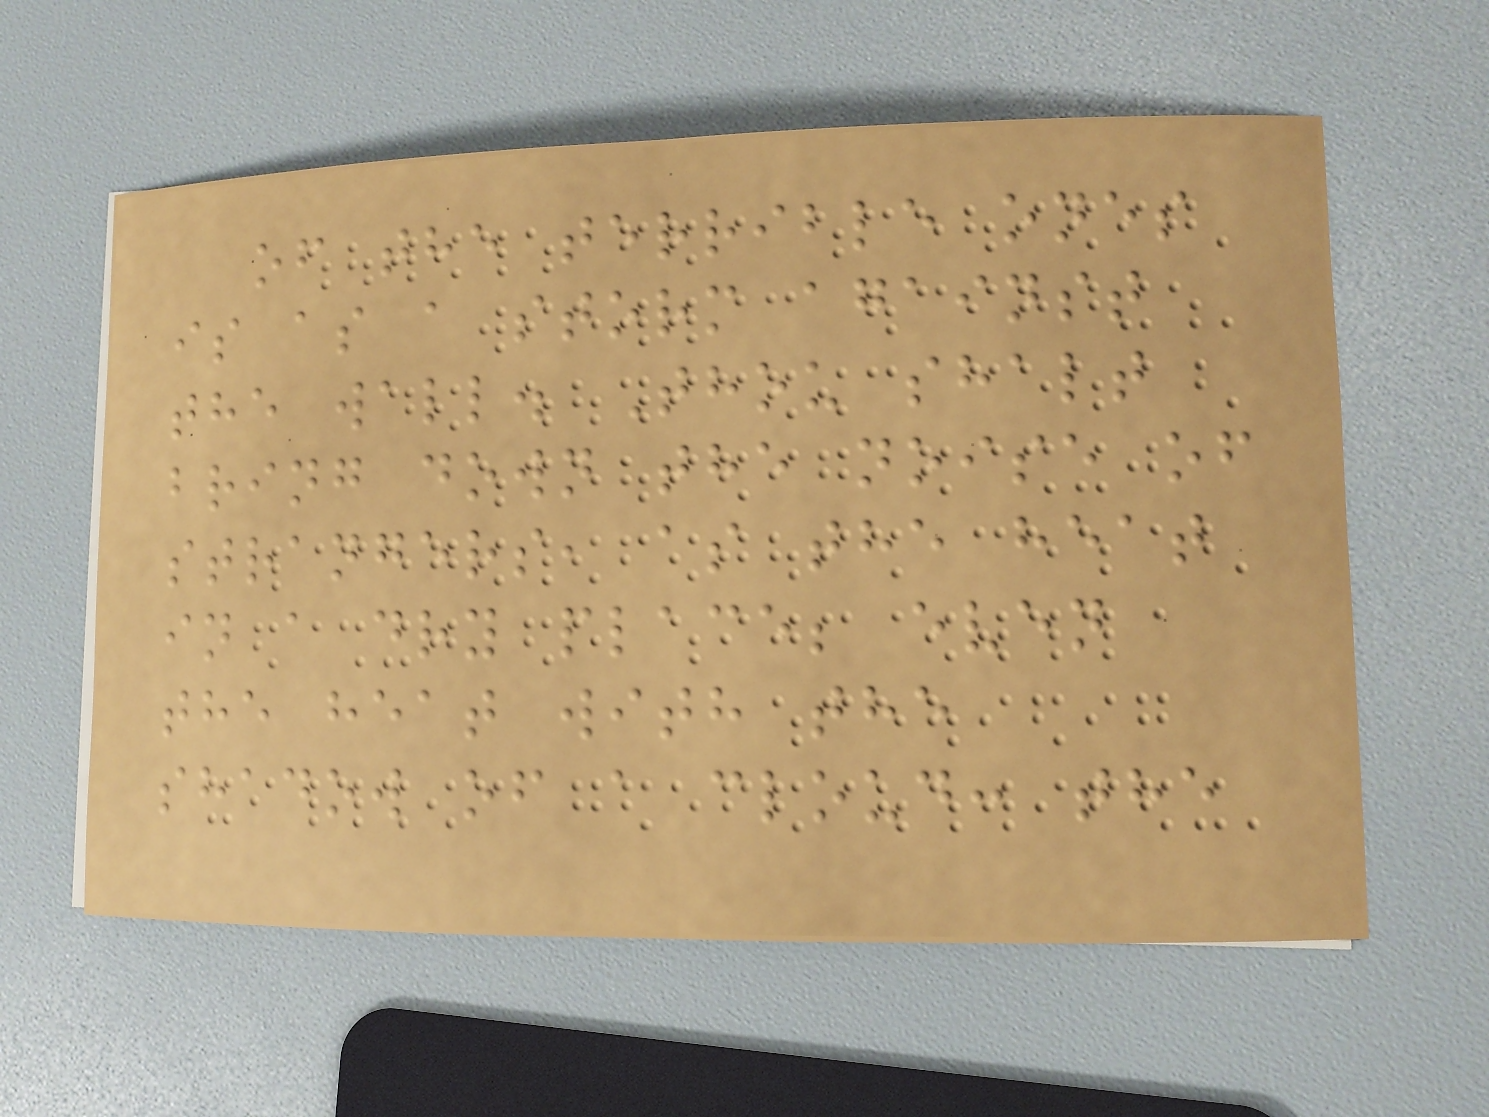of the terrible ones
is as a storm against
the wall. Thou shalt
bring down the noise of
strangers, as the heat
in a dry place; even
the heat with the
shadow of a cloud: the
